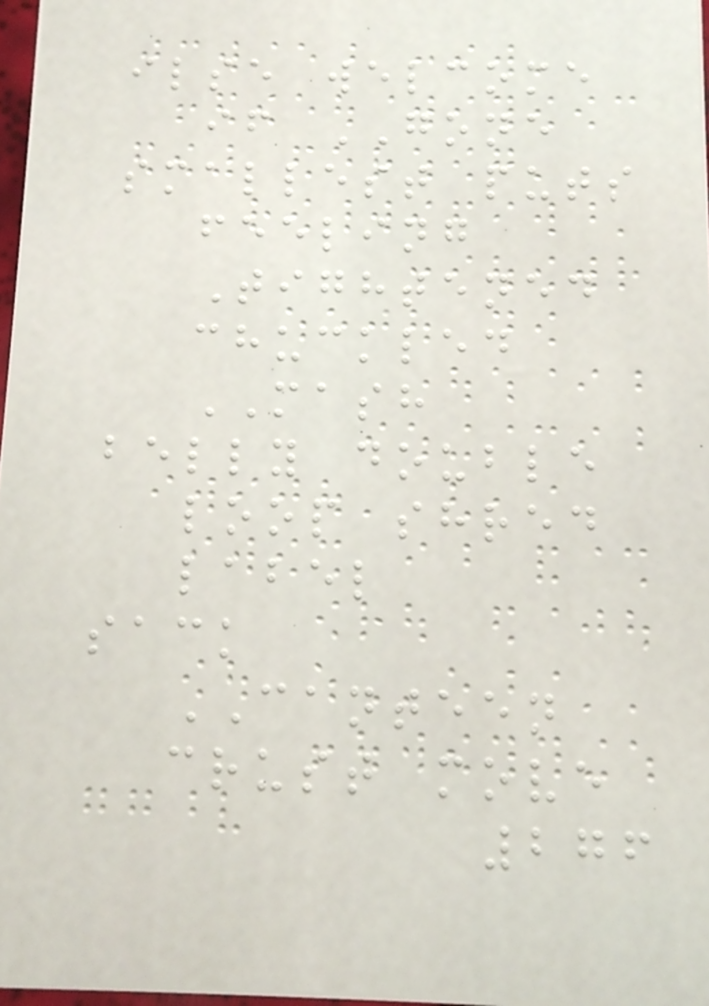ilse welcome
if GONE
smallest puts
feeling
Tightened
chuckled
MASH
belly double
loop shred
label
sack
CANTEEN
crust move
276
